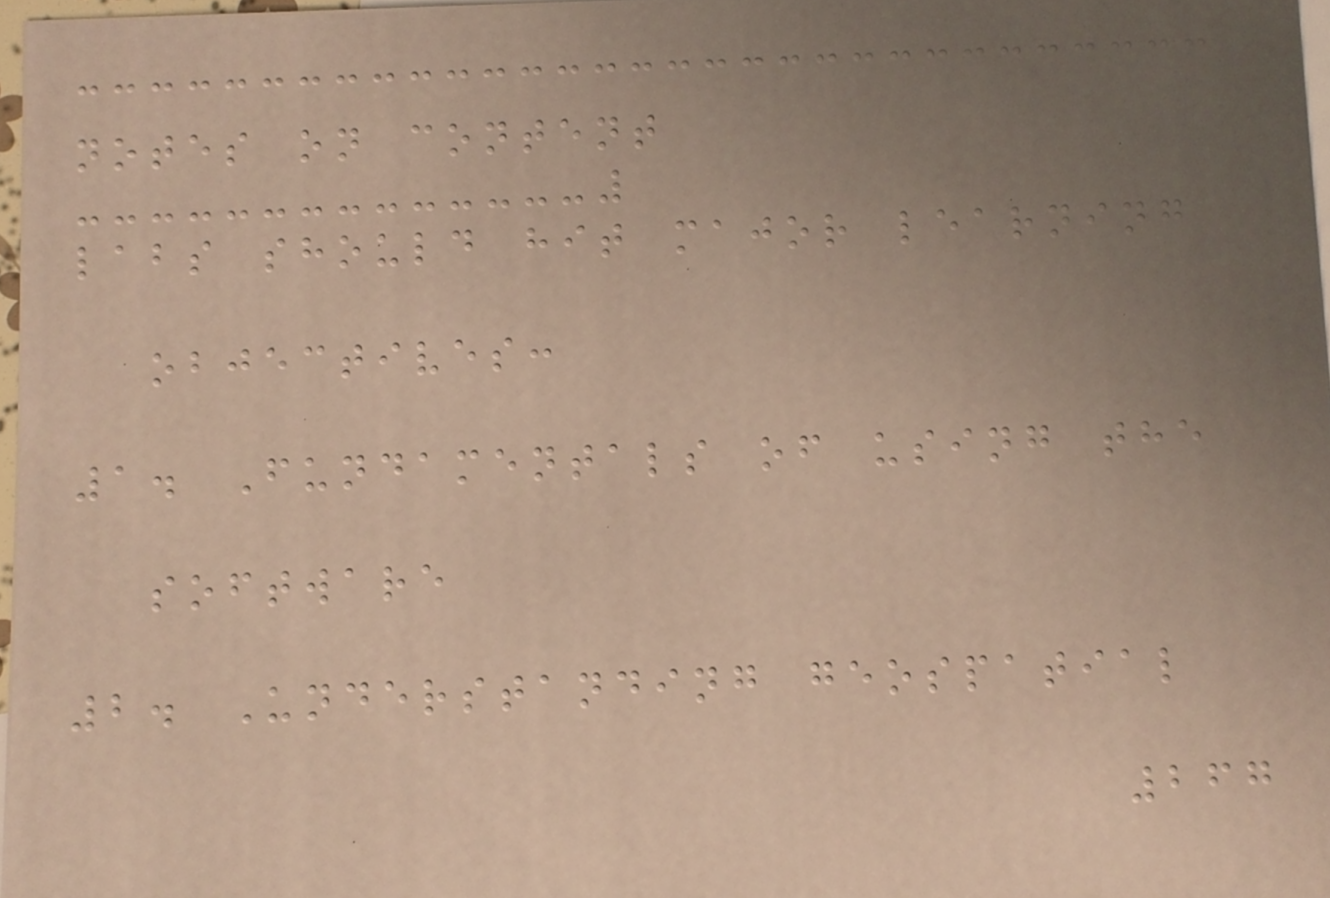notes on content
labs should hit major learning
objectives:
1. Fundamentals of using the
software
2. Understanding geospatial
267
